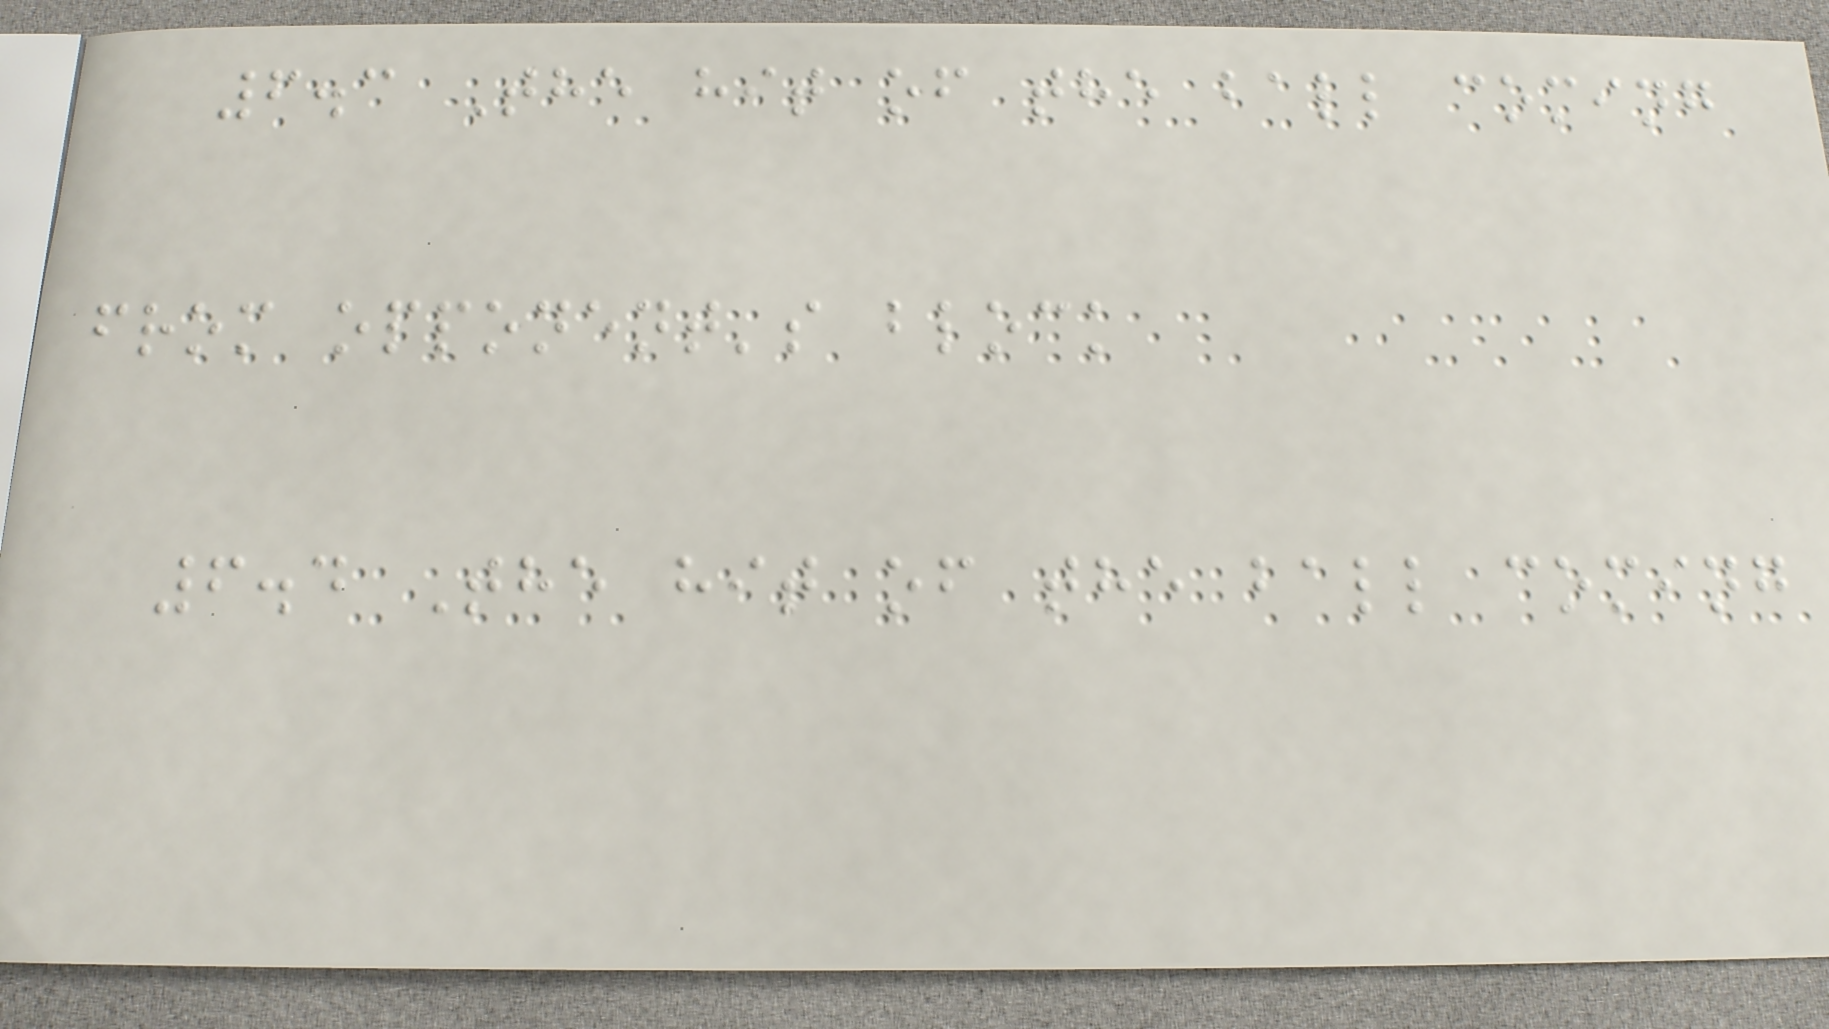6.3 The hit of the ball coming
from opponent's block
6.4 The hit of the ball coming
